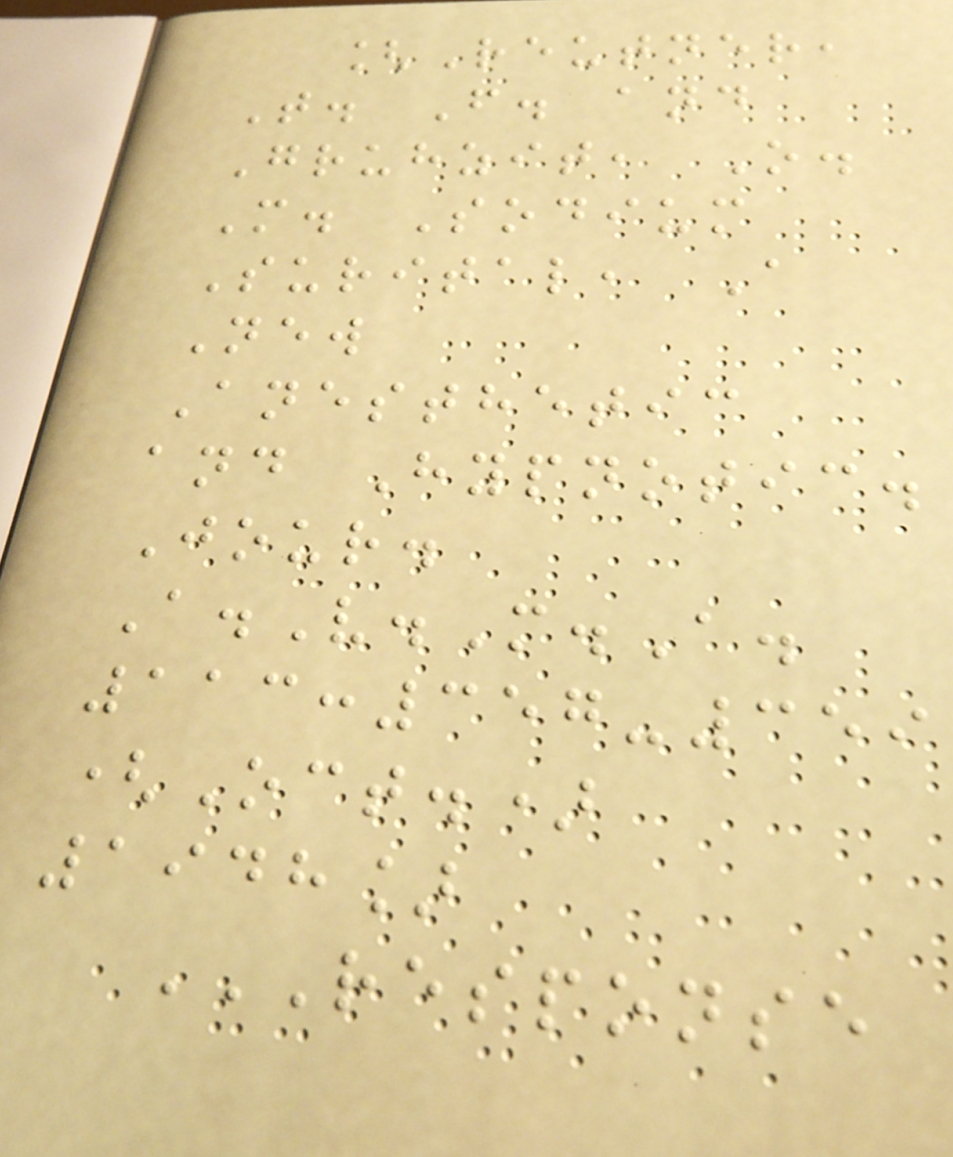[Reutner,
T. F. and
Gruhzit, O.
M. Sodium
Surital, A
New
Anesthetic
and Hypnotic.
Jour.
A.V.M.A.
113:357-359
(Oct.)
1948]
RESPONSE
